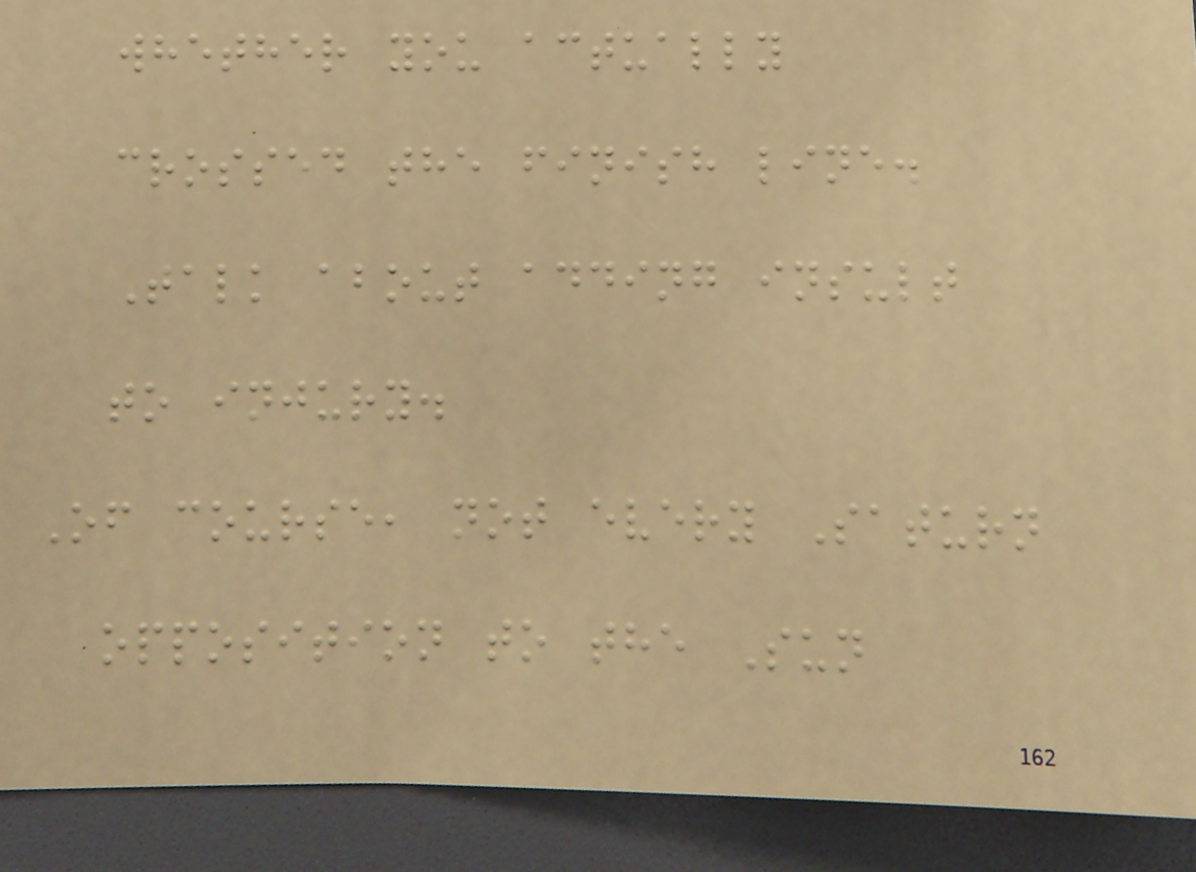whether you actually
crossed the finish line.
Talk about adding insult
to injury.
Of course, not every Saturn
opposition to the Sun
